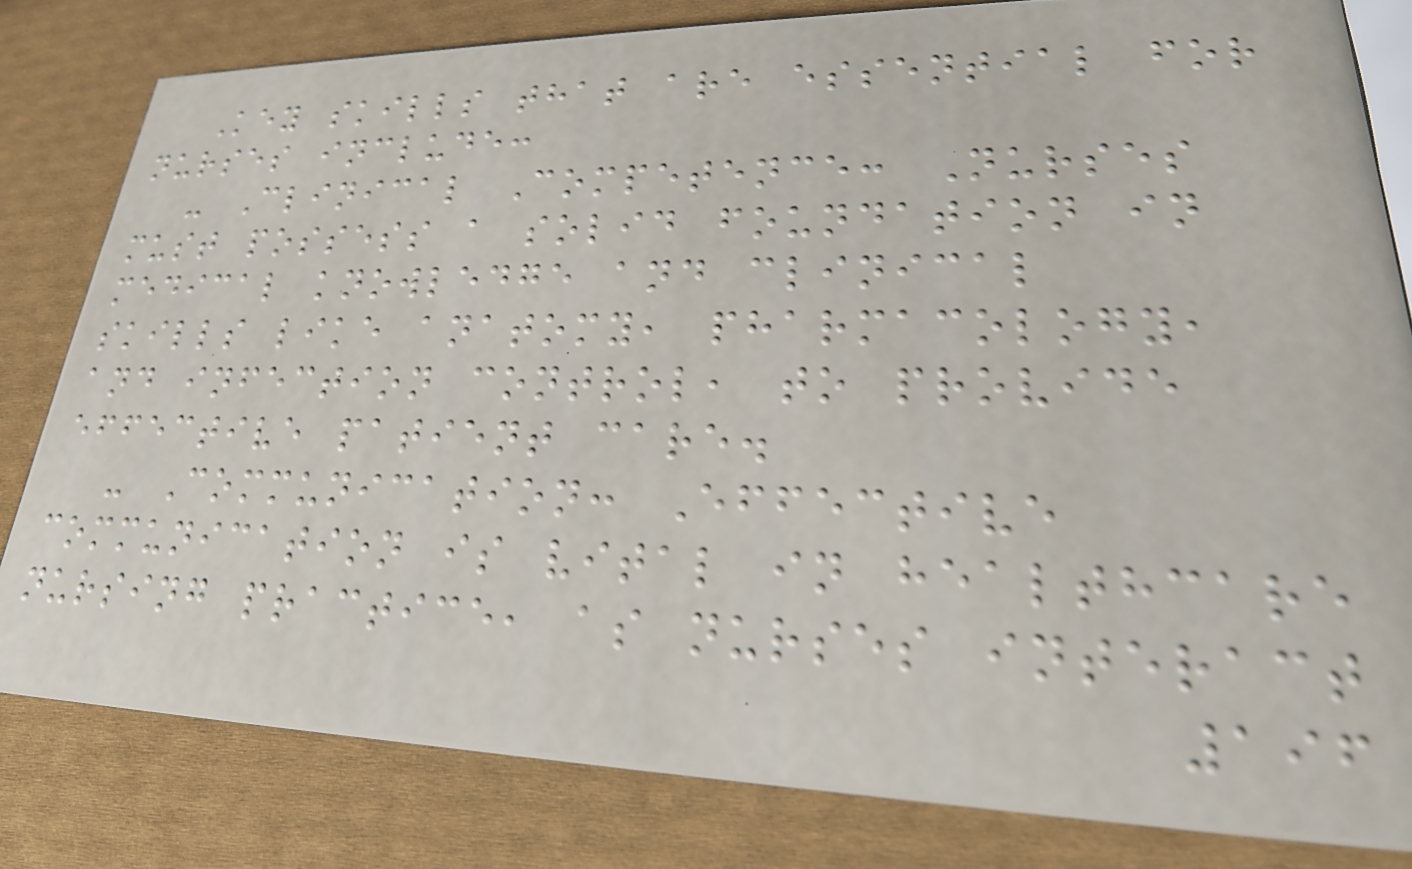Key skills that are essential for
nurses include:
- Clinical Competence: Nurses
must possess a solid foundation in
medical knowledge and clinical
skills like anatomy, pharmacology,
and infection control, to provide
effective patient care.
- Communication: Effective
communication is vital in healthcare
nursing practice, as nurses interact
196
